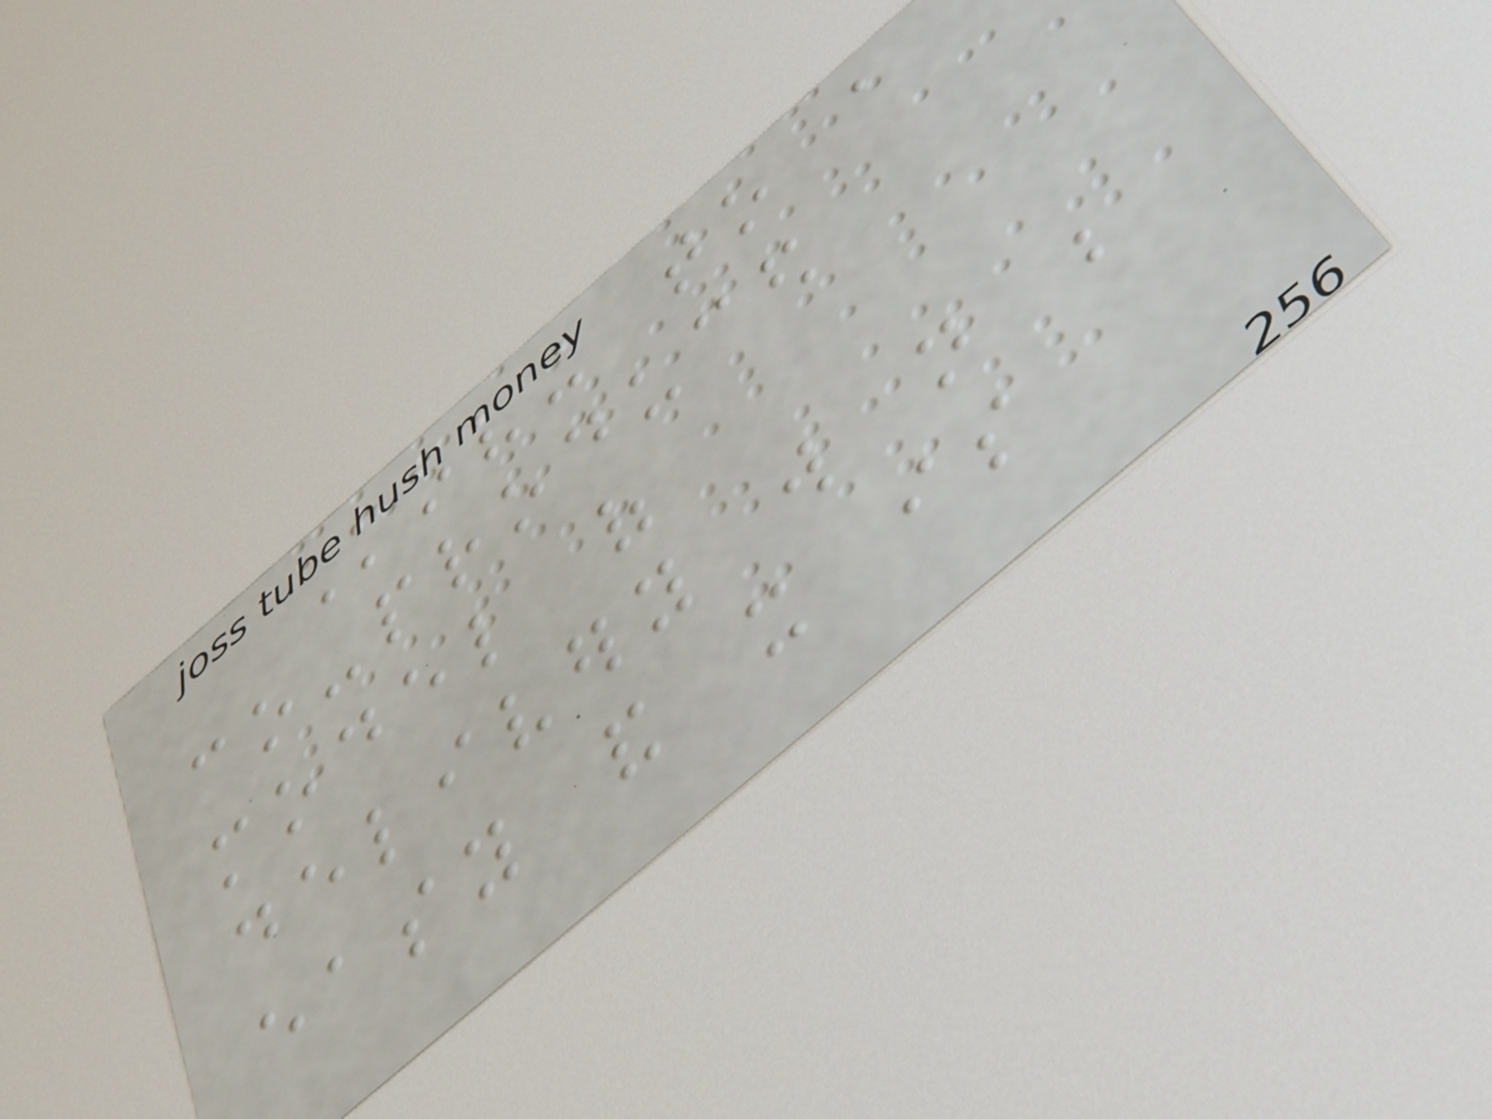Moving to a
co-produced
model of
delivery will not be
easy and it is
